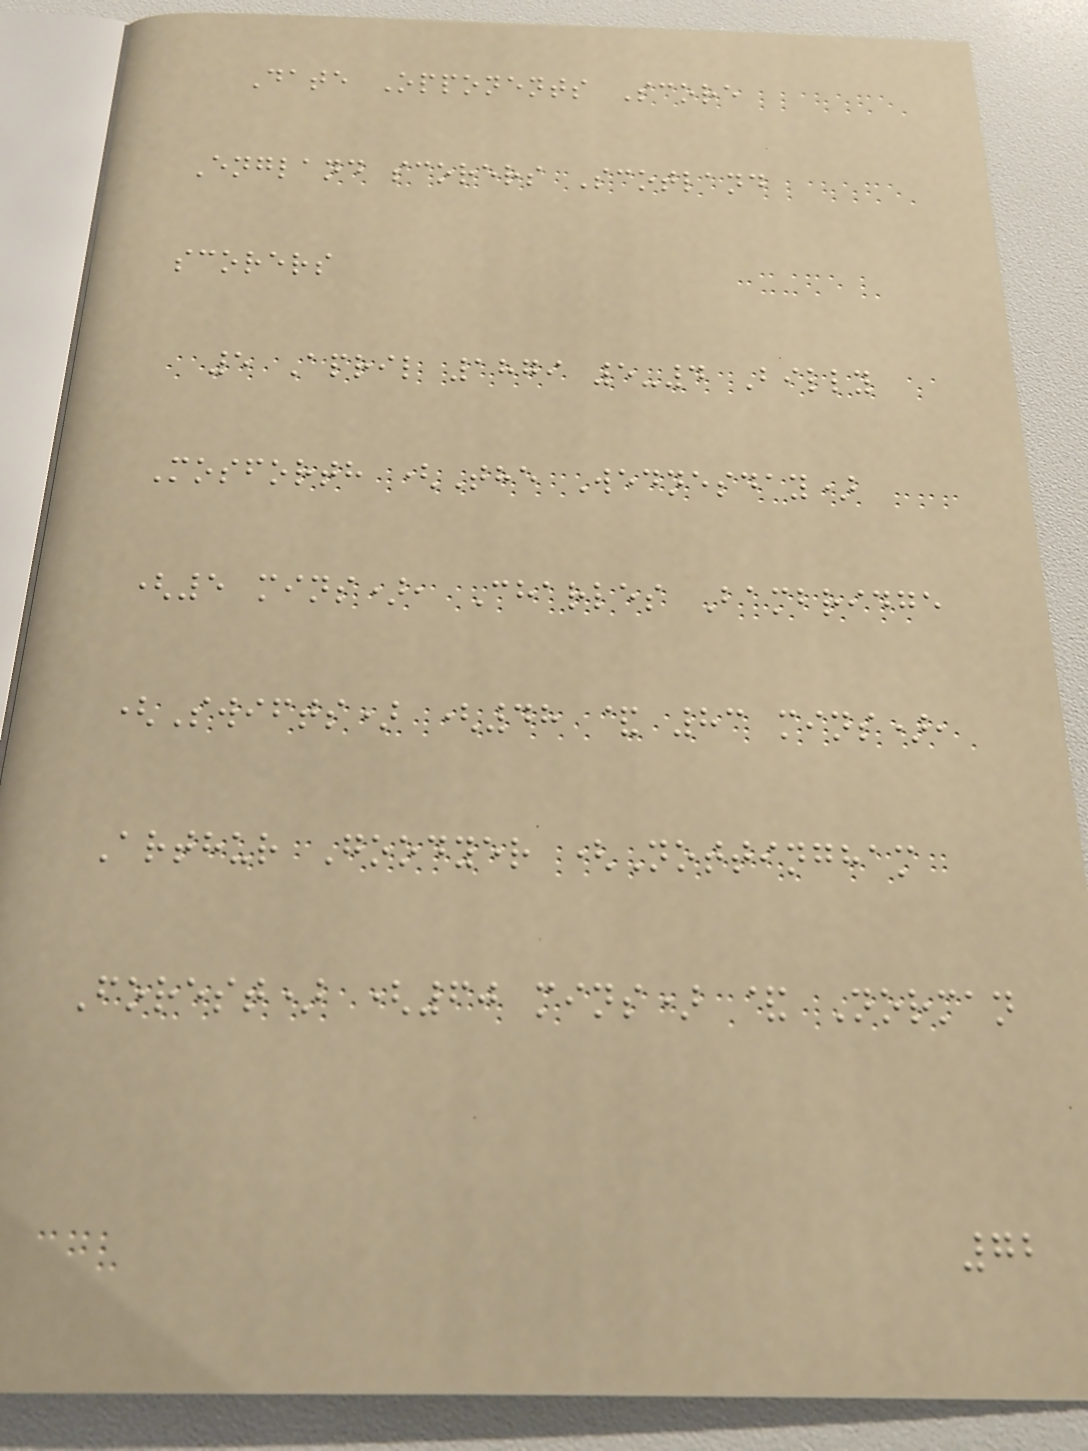Date Opponents Score
England scorers Scotland
scorers
5 April 1879 5-4 Billy
Mosforth (The Wednesday)
(5 mins), Charles Bambridge
(Swifts) (48 & 83 mins),
Arthur Goodyer (Nottingham
Forest) (60 mins) & Norman
72
